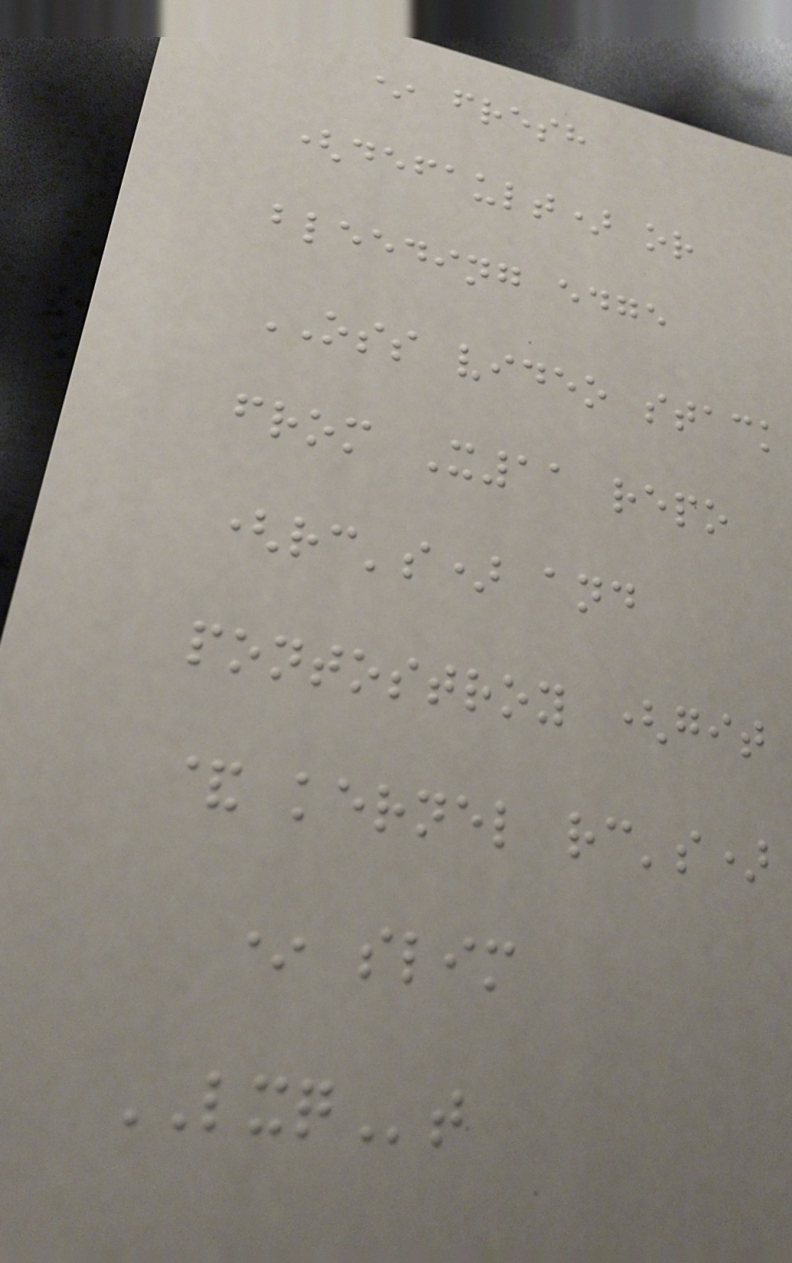* fresh
(default) or
bleeding edge
OSS video stack
from X11 repo
(rc's) and
pontostroy (git
& kernel rc's)
* slim
LXQt
